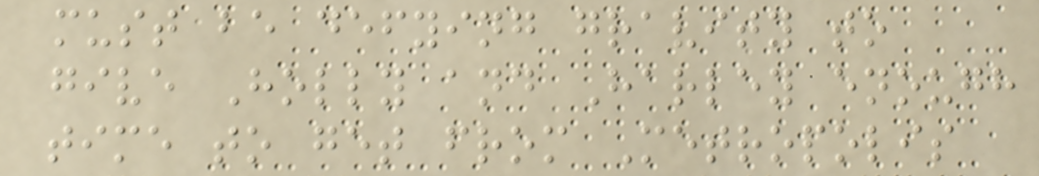must be defying gravity to
give Holly and Harley enough
time to get from Metropolis
